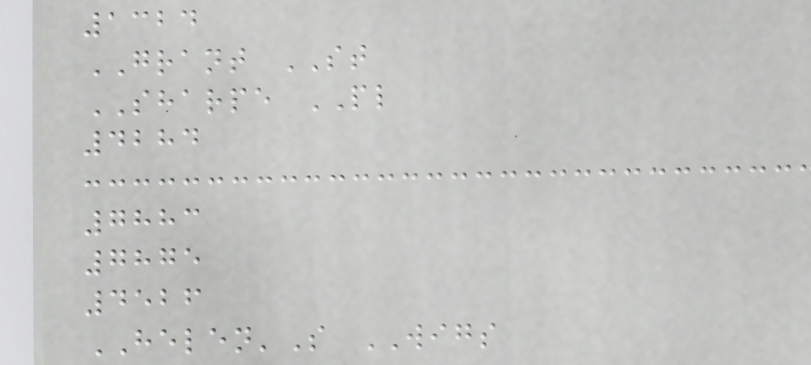1324
GRANT ST
SHARPE PL
4284
7883
7875
4526
HELEN'S WIGS
